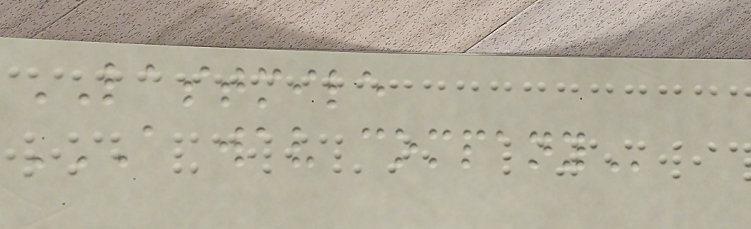LASTMILE
A WAV COMPANY
